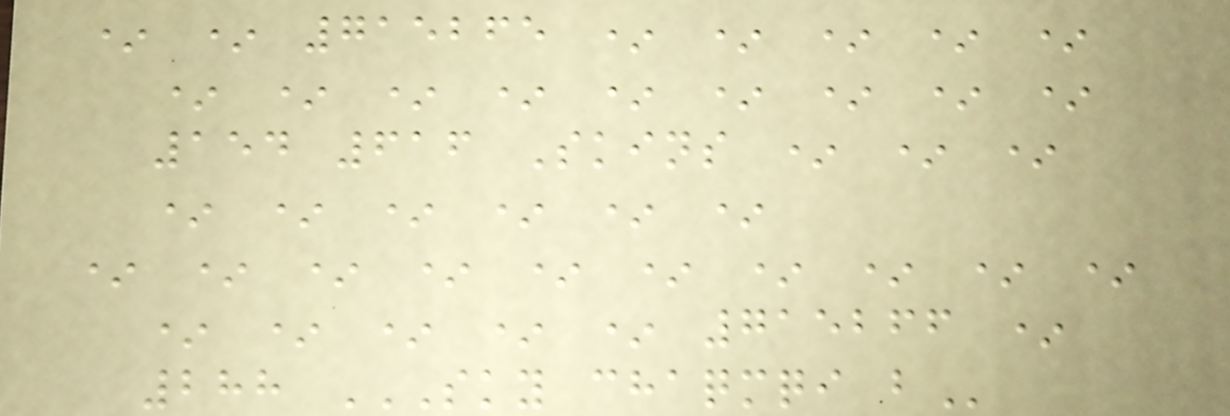* * 715265 * * * * *
* * * * * * * * *
154 616 Skins * * *
* * * * * *
* * * * * * * * * *
* * * * * 715266 *
288 SKY CHAQMQI B
